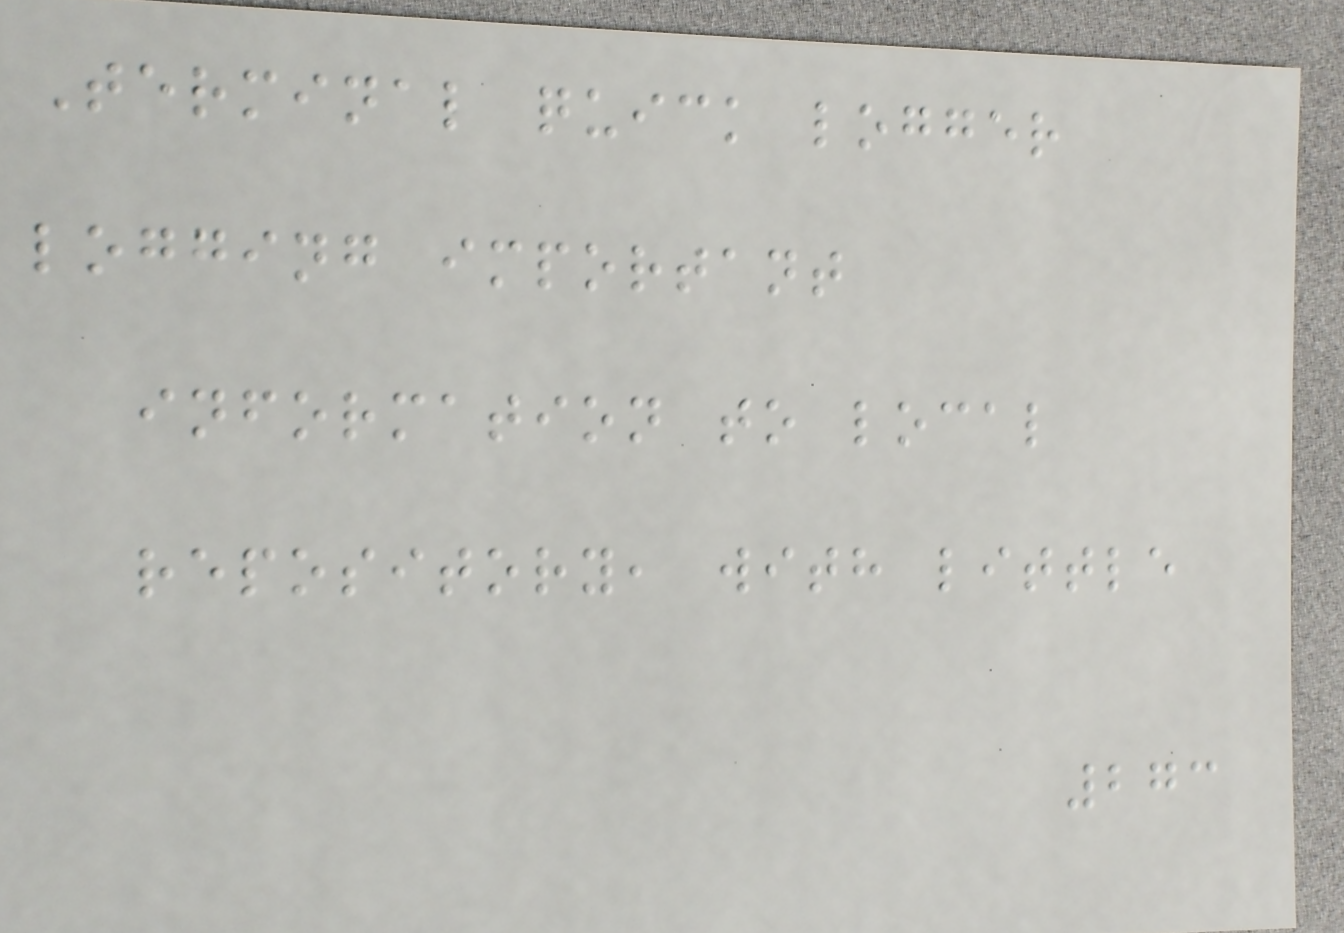Terminal quick logger
logging important
information to local
repository, with little
273
